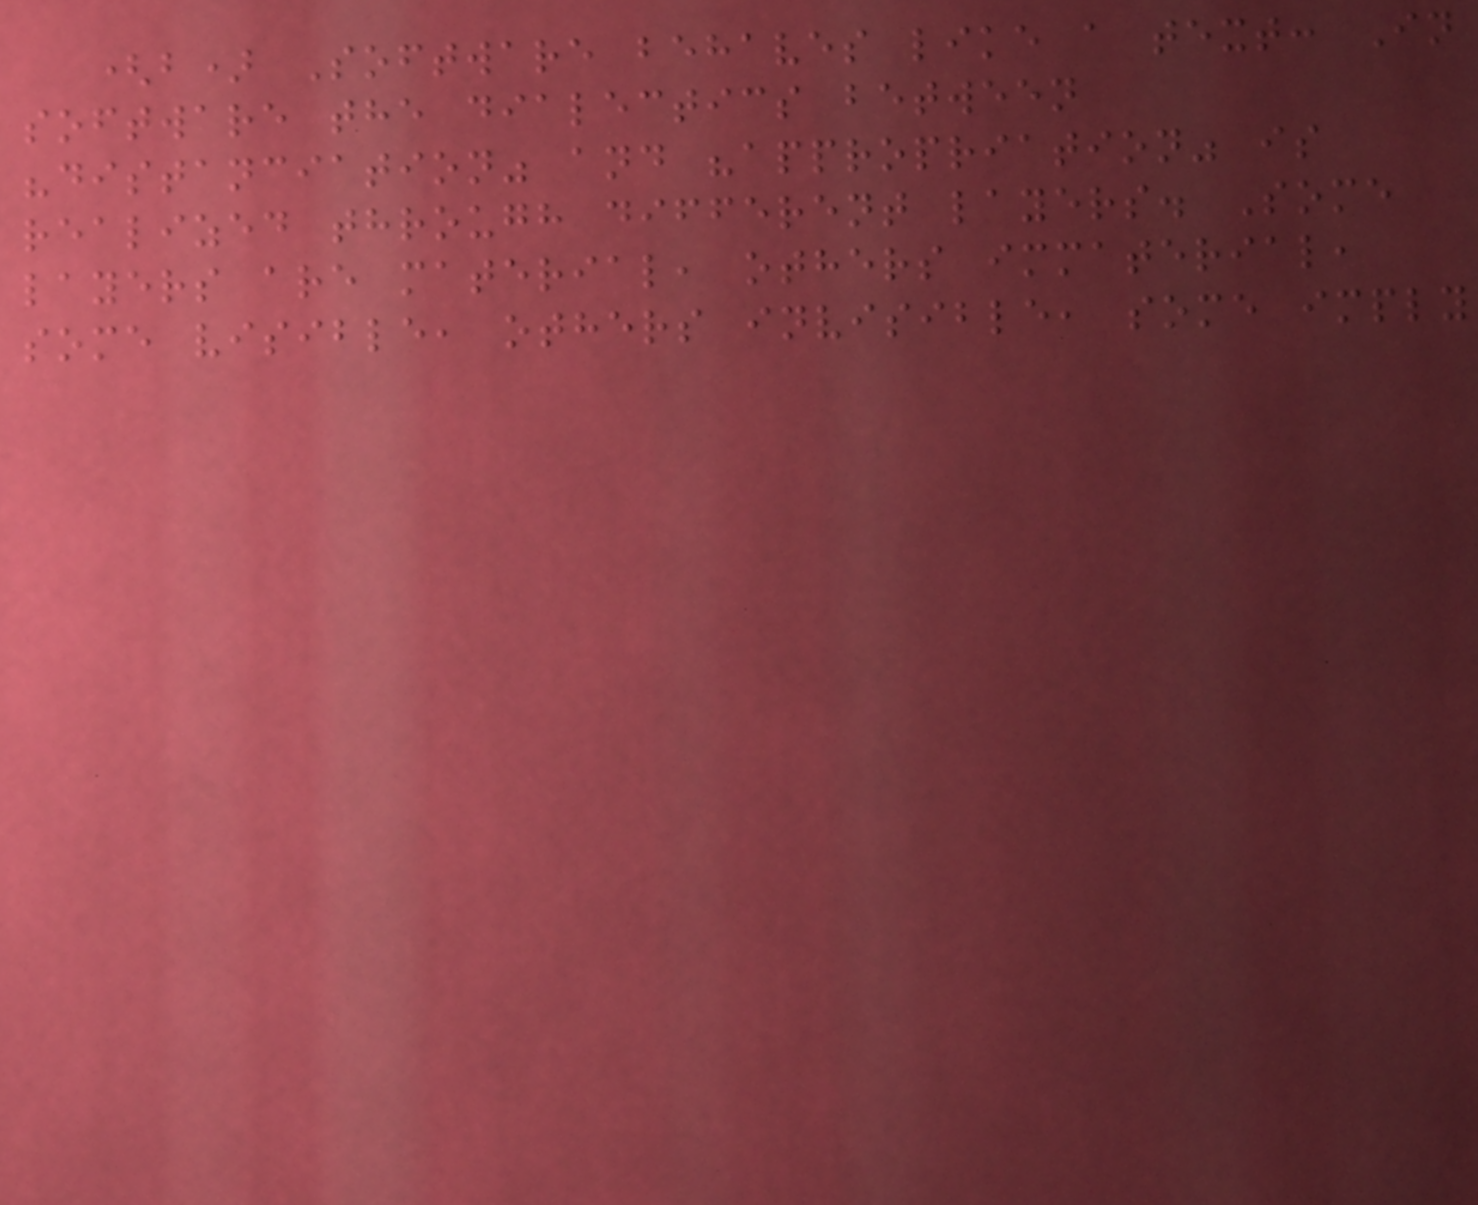(b) Software behaves like a text: In
software the dialectics between
"distanciation" and "appropriation" is
realized through different layers. Some
layers are material, others immaterial,
some visible, others invisible, some imply
